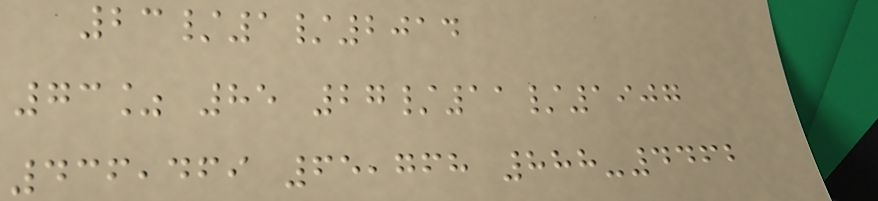23/1/2014
73% 85 27/11/1907
436,469 65,768 888-4462
